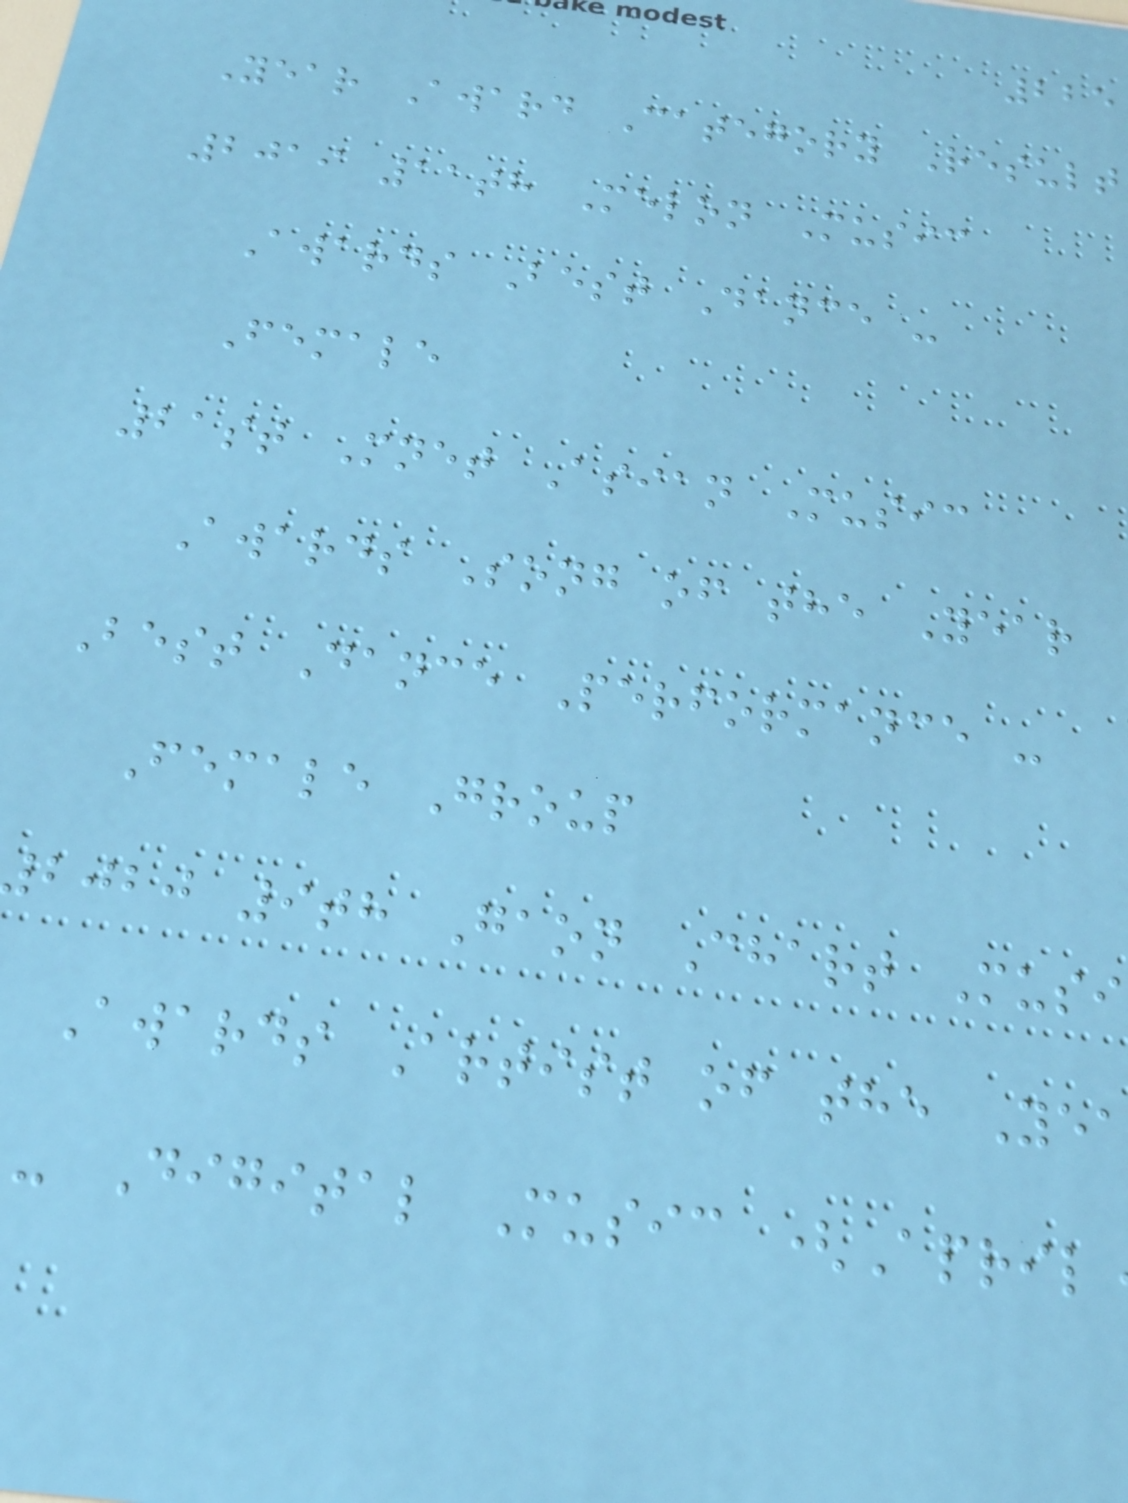225
Year Award Category Result
2019 11th Melon Music
Awards Best Dance -
Female
21st Mnet Asian Music
Awards Song of the Year
Best Dance Performance -
Female Group
bjbj 9th Gaon Chart Musi
Awards Artist of the Yea
- Digital Music (April
